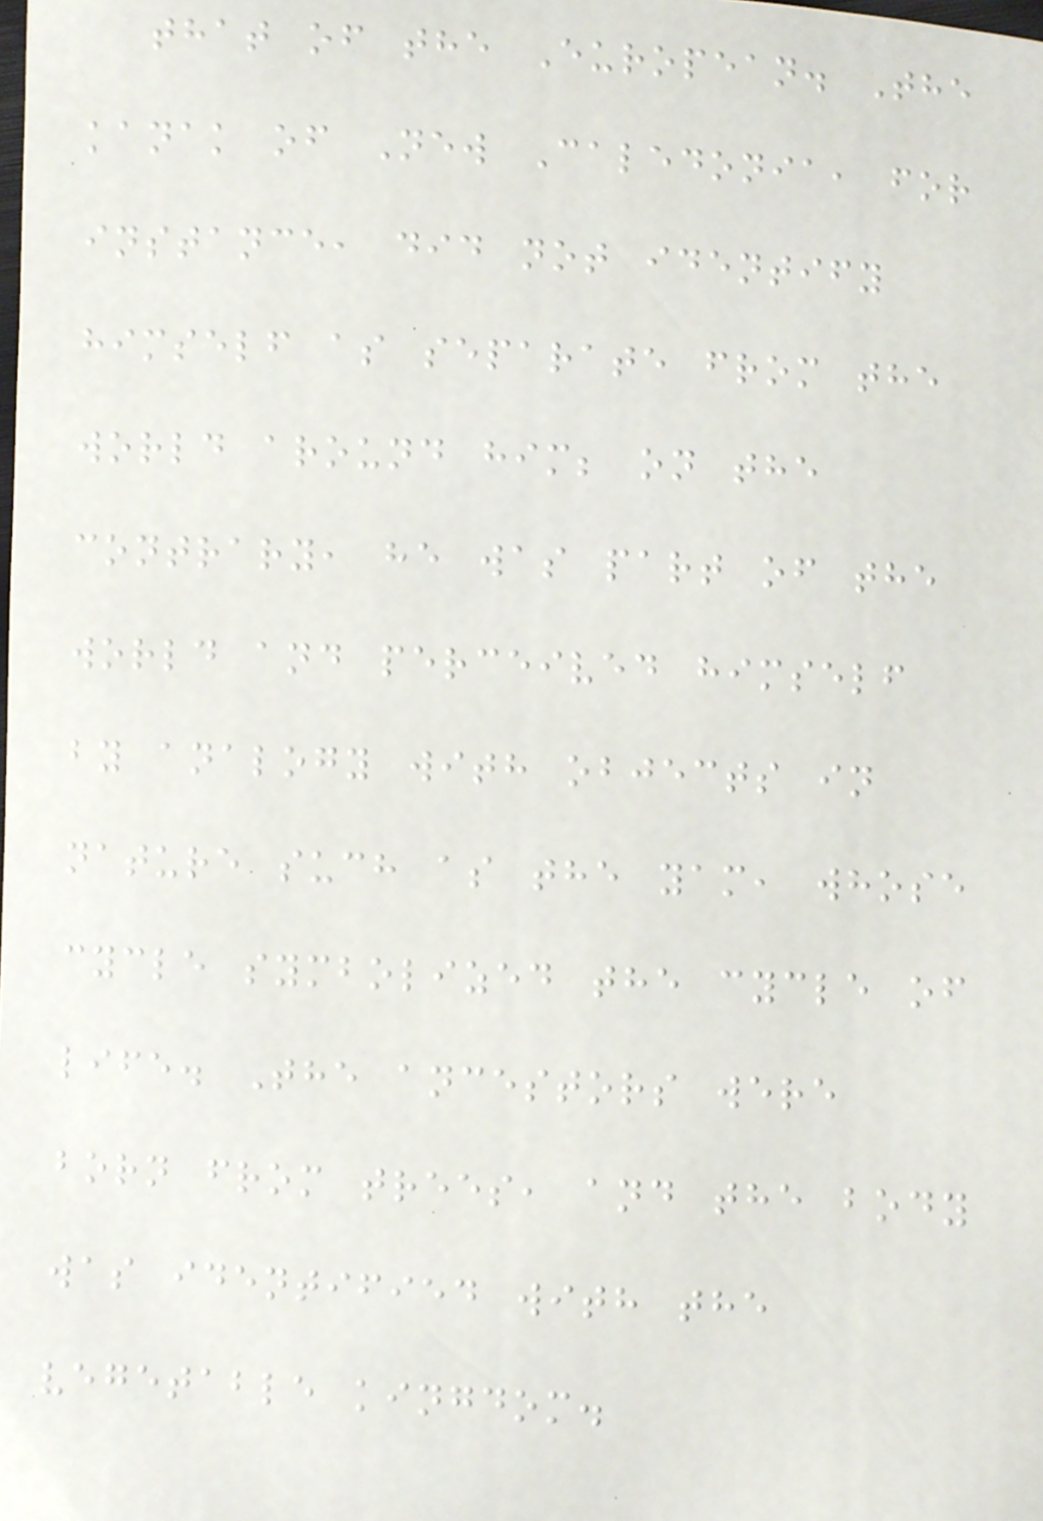that of the European. The
kanak of New Caledonia, for
instance, did not identify
himself as separate from the
world around him; on the
contrary, he was part of the
world and perceived himself
by analogy with objects in
nature such as the yam, whose
cycle symbolized the cycle of
life. The ancestors were
born from trees, and the body
was identified with the
vegetable kingdom.
